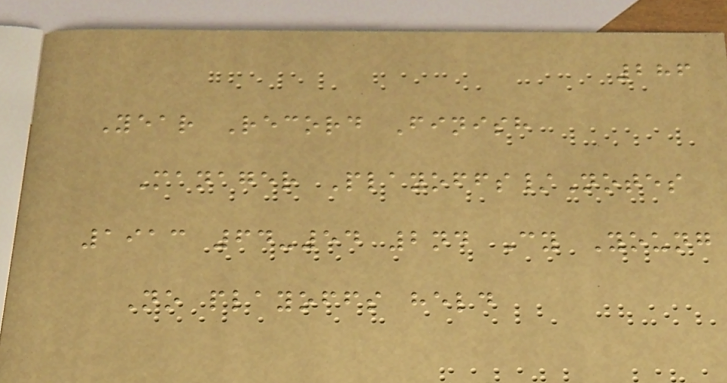286
Year Record Finish
Manager Playoffs/Notes
1913 64-54 2nd Cy Young
No playoffs held
